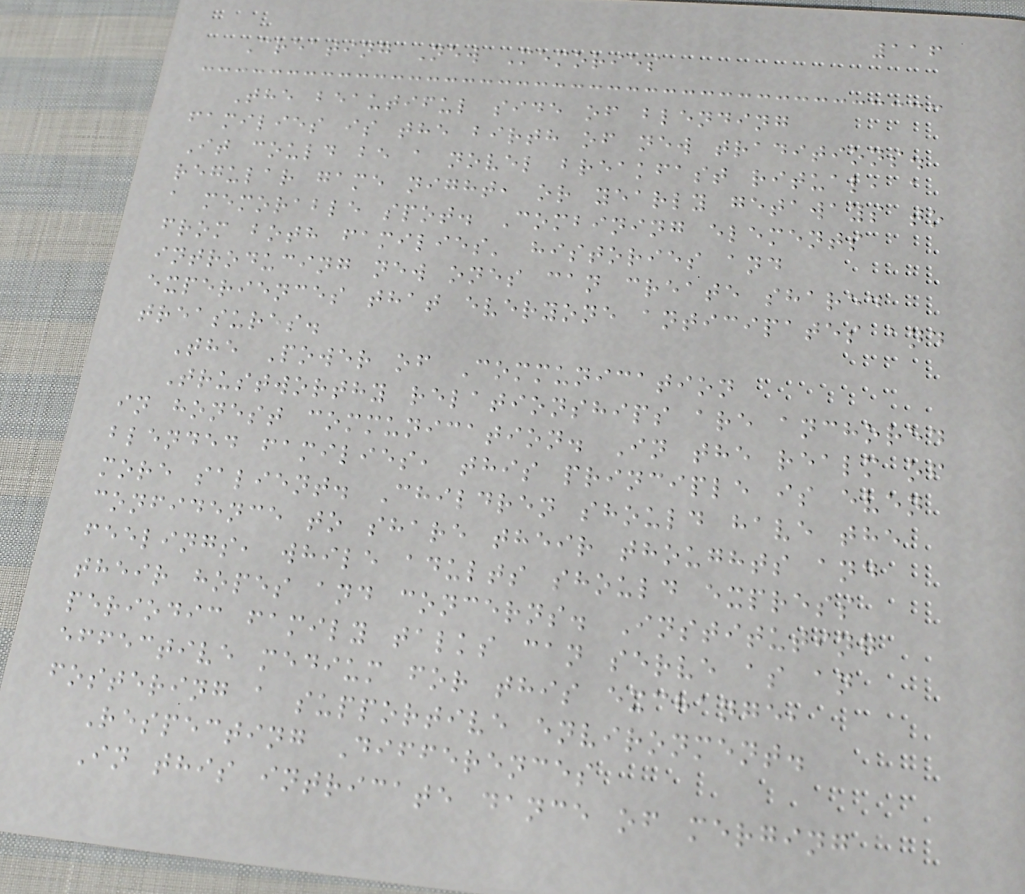116
Creating New Memories
The beautiful side of blending
families is the birth of new traditions.
It could be a novel breakfast ritual, a
regular game night, or yearly getaways to
a memorable spot. Combining elements
from both families' histories and
introducing new ones can create shared
experiences that everyone anticipates and
treasures.
The Power of Communication
Trustworthy relationships are anchored
in honest communication. In the realm of
blended families, this principle is even
more salient. Children should have the
confidence to share their thoughts and
feelings, while adults should express
their hopes and concerns. Instituting
periodic family talks can serve as an
effective medium for this exchange,
fostering a supportive environment.
Respecting Differences
In this intricate dance of merging
